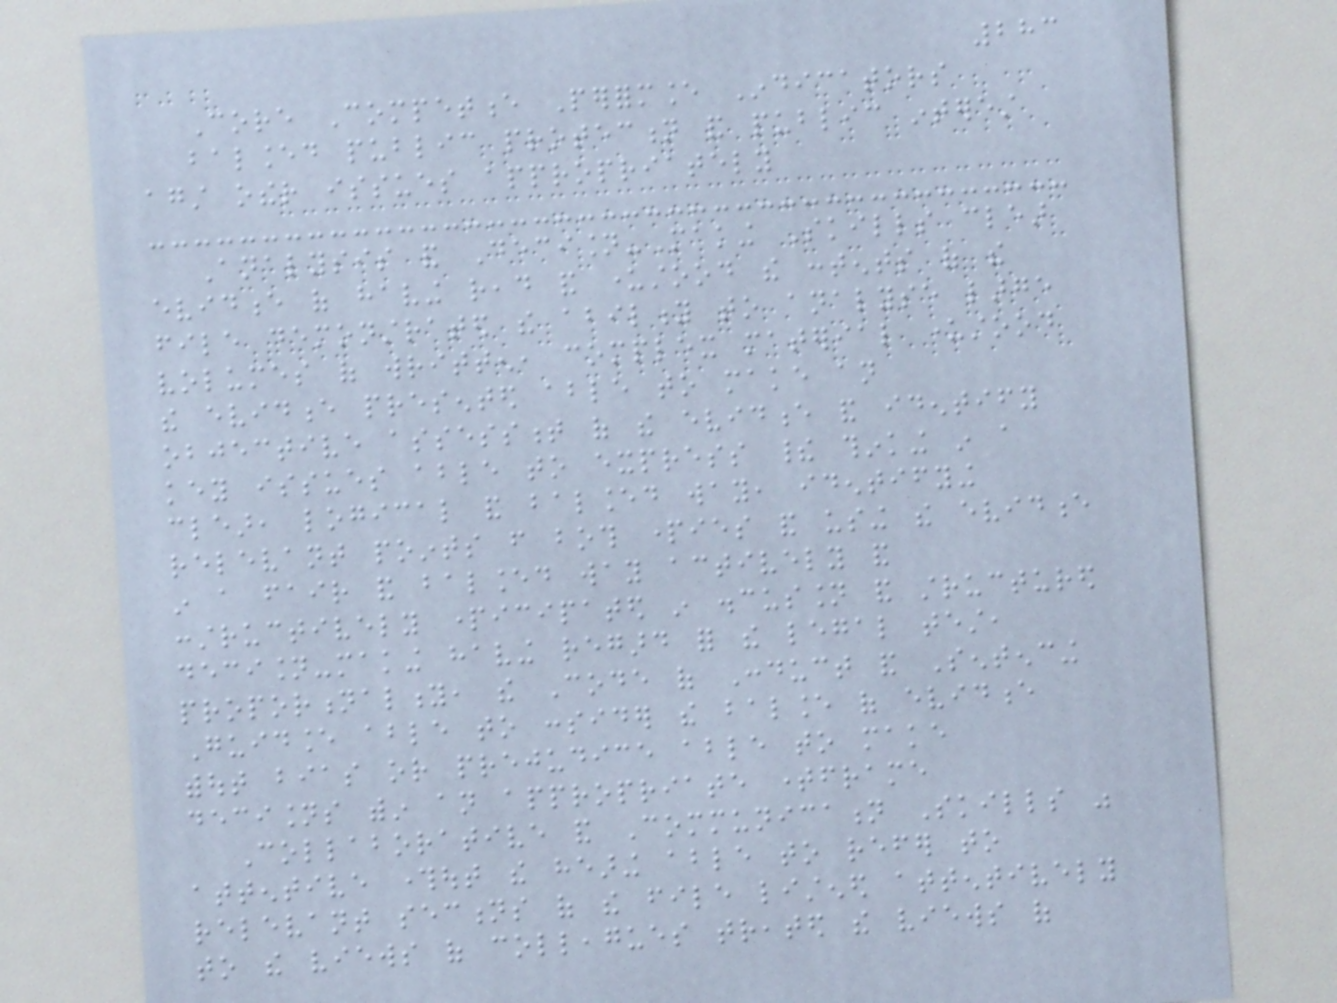283
Core Competence Performance Indicators
balanced public protection and public interest
against other issues appropriately
Analysis and Decision-Making Skills clear
evidence of having read and understood the contents of the
file demonstrated the ability to analyse large
volumes of written, complex material understood
the evidence presented able to make an
objective assessment of the evidence and identify
key issues able to express their thinking in a
clear, logical and balanced way, identifying
relevant points from both parties and using the evidence
in a fair and balanced way actively and
constructively participated in discussion and structured
decision-making having regard for the legal test,
proportionality, the Code of Conduct and Sentencing
Guidance able to consider the balance of evidence
without bias or prejudice able to make
decisions within an appropriate timeframe
Collaborative and Communication Skills was
attentive throughout the hearing able to refer to
relevant sections of the file listened attentively
to the views of colleagues treated the views of
